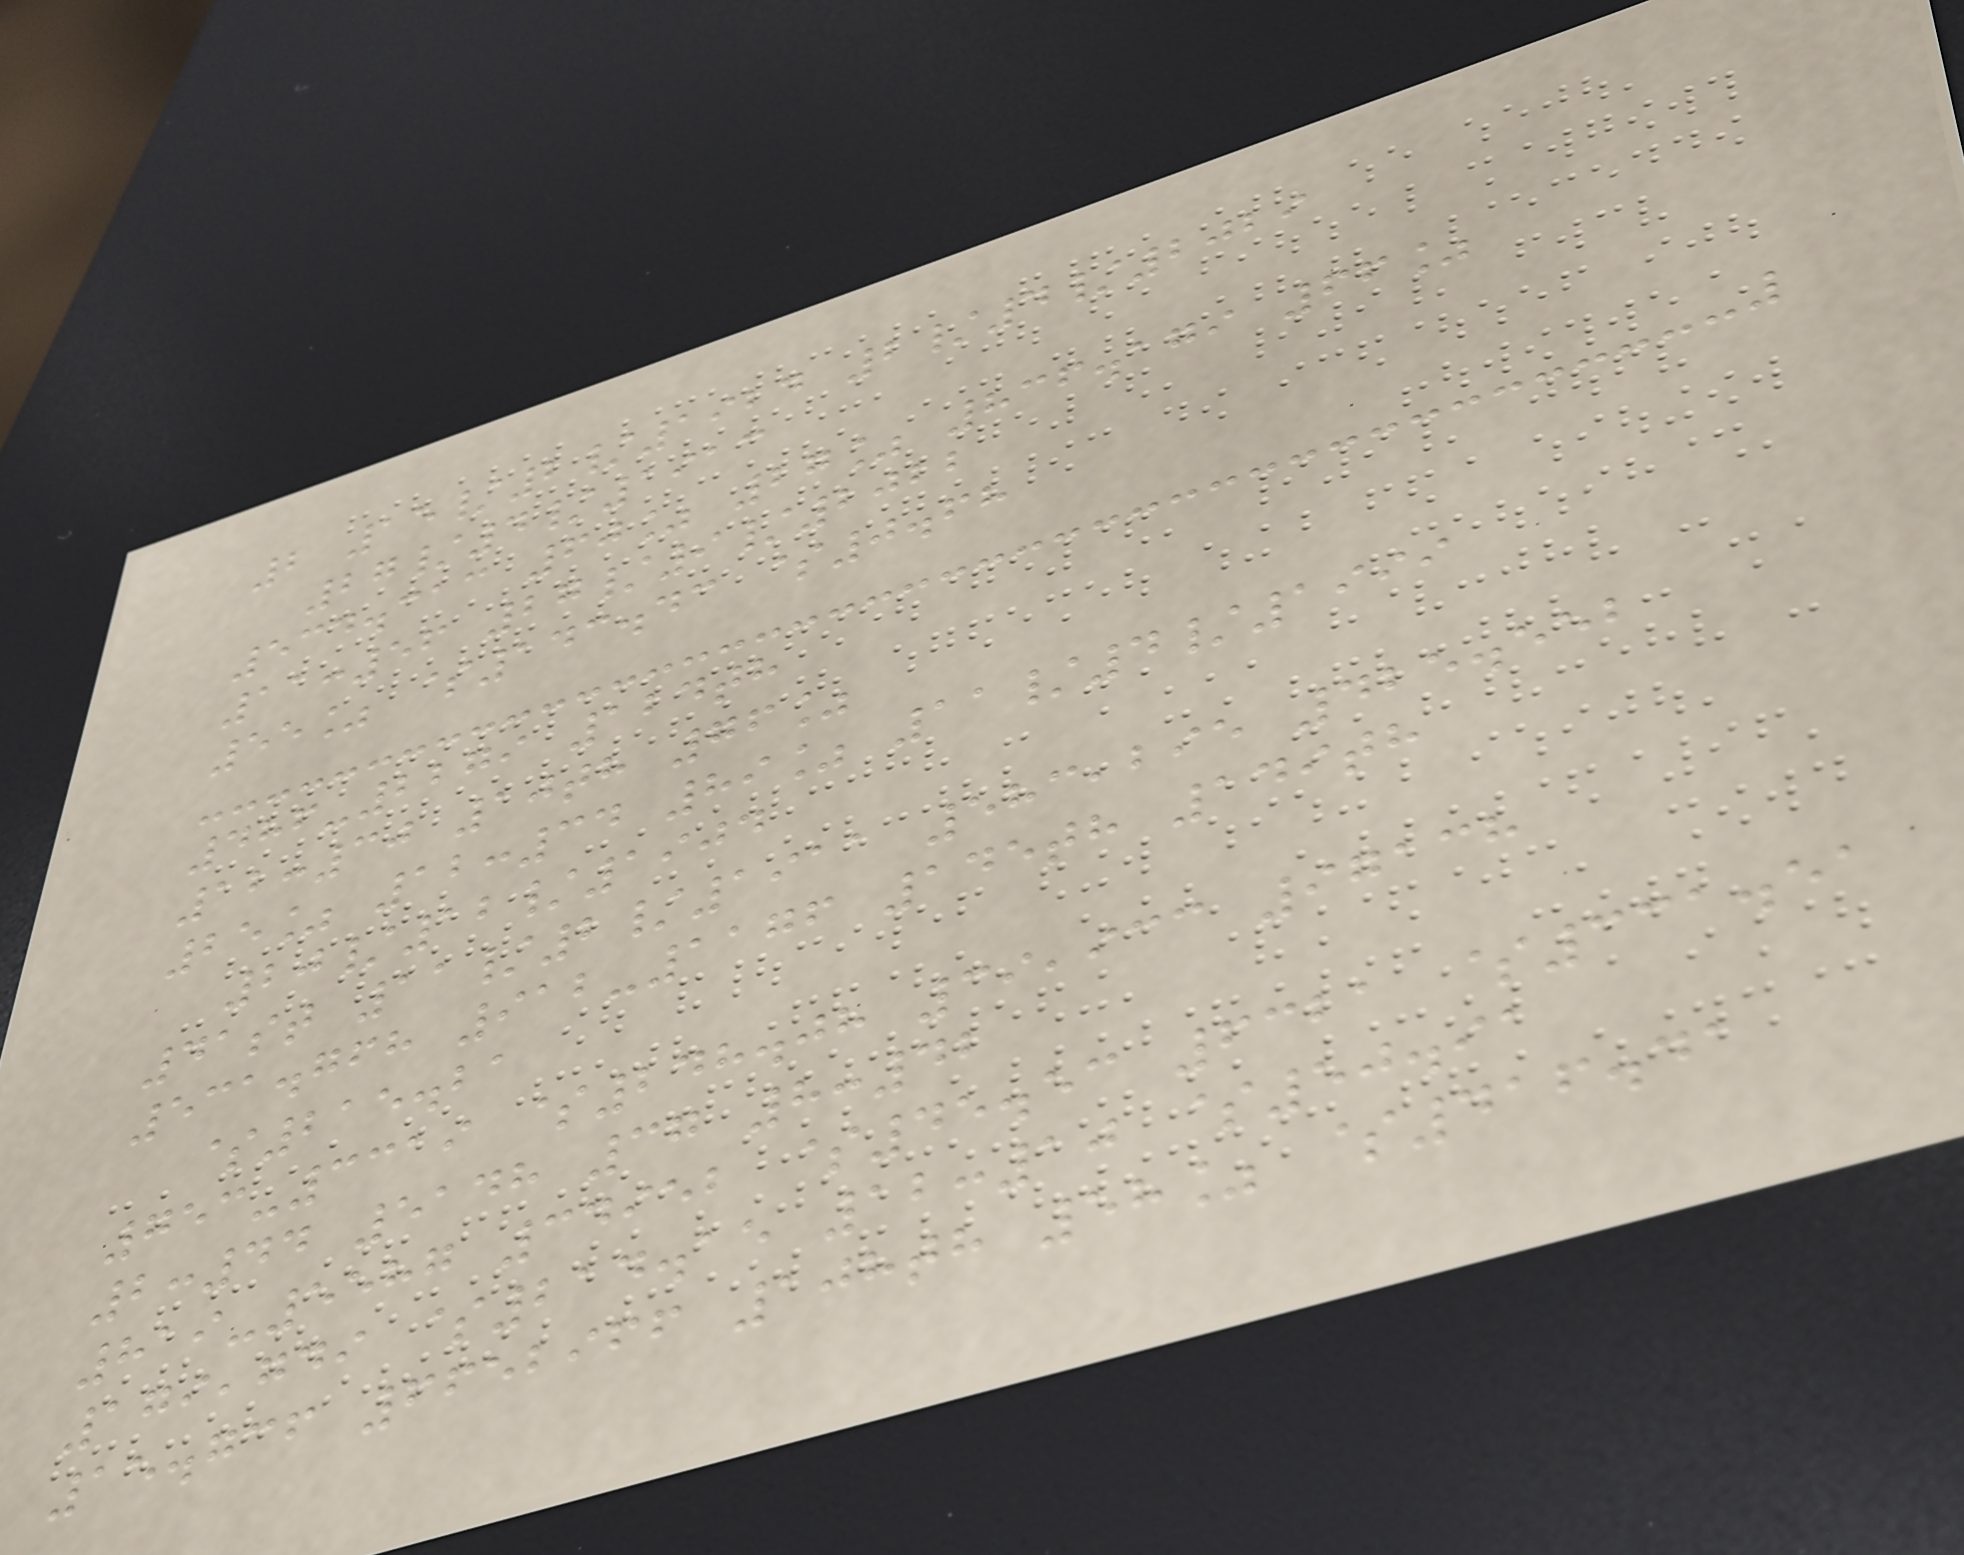2 15/2/1924 2/4/2029
27/4/1913
534.313 60% 27% 836.179 66%
11:56 27/9/2022
55% $143.43 $0.68
486-2279 124th
12:30 10th 76%
25% 12:34 89% 11/4/1999
20/12/1904
41st 11/2/1911 583,295 425.552
531.768 912-1176 145th 149th
$215.21
753-3319 $248.08 39,933 97138
2:44 5148 37 8:42
819-5587 34952 $45.53 6321 $331.51
179,749 $214.15 12:10 $50.91
15.736 6652966 108th 58% $416.41
